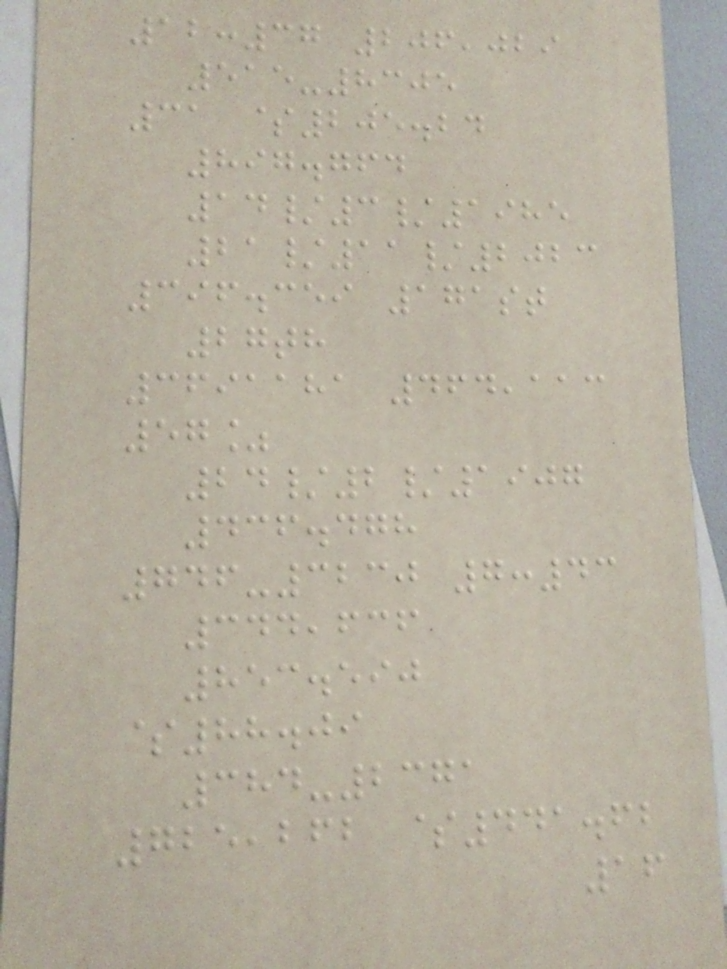12:37 206,029
515-8305
31 $205.24
897.764
14/3/1985
21/11/2023
396.359 171st
27th
3691181 464,113
57%
24/2/1907
436.478
746-3230 7:43
344,636
853.590
$88.09
384-2371
725,262 $441.62
16
